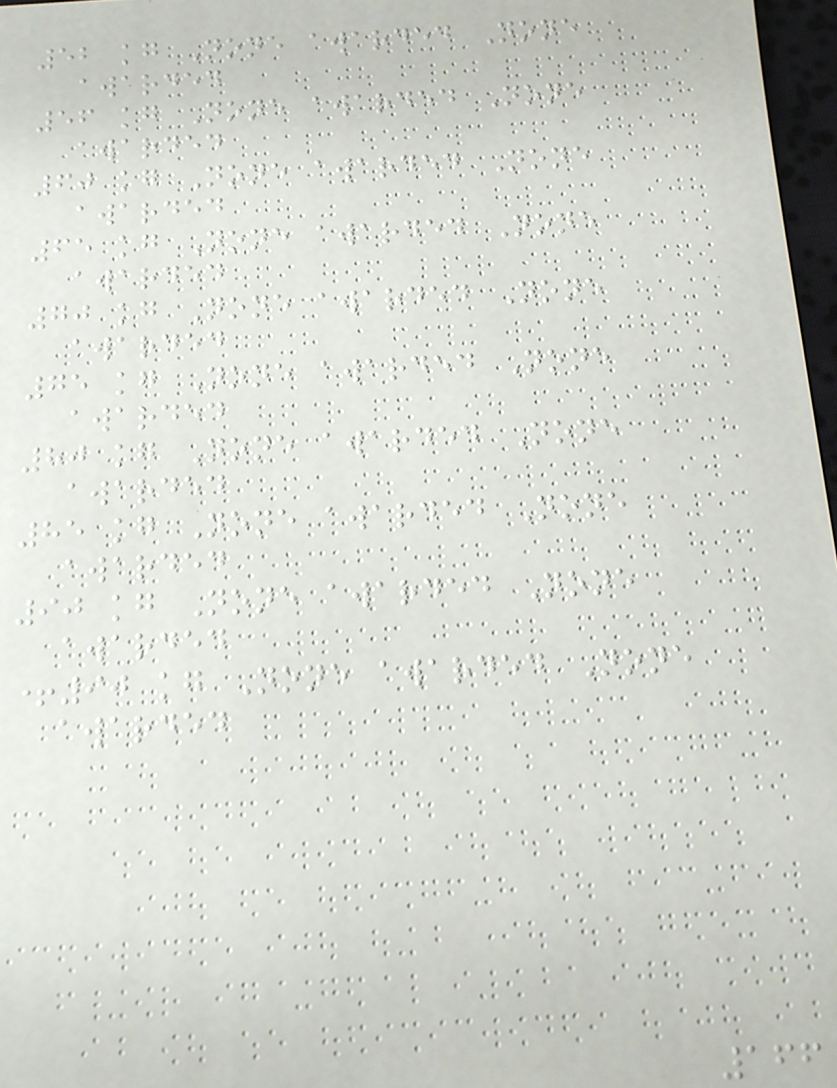52 kg None awarded None
awarded
56 kg None awarded None
awarded
60 kg None awarded None
awarded
65 kg None awarded None
awarded
70 kg None awarded None
awarded
75 kg None awarded None
awarded
80 kg None awarded None
awarded
85 kg None awarded None
awarded
90 kg None awarded None
awarded
+90 kg None awarded None
awarded
166
